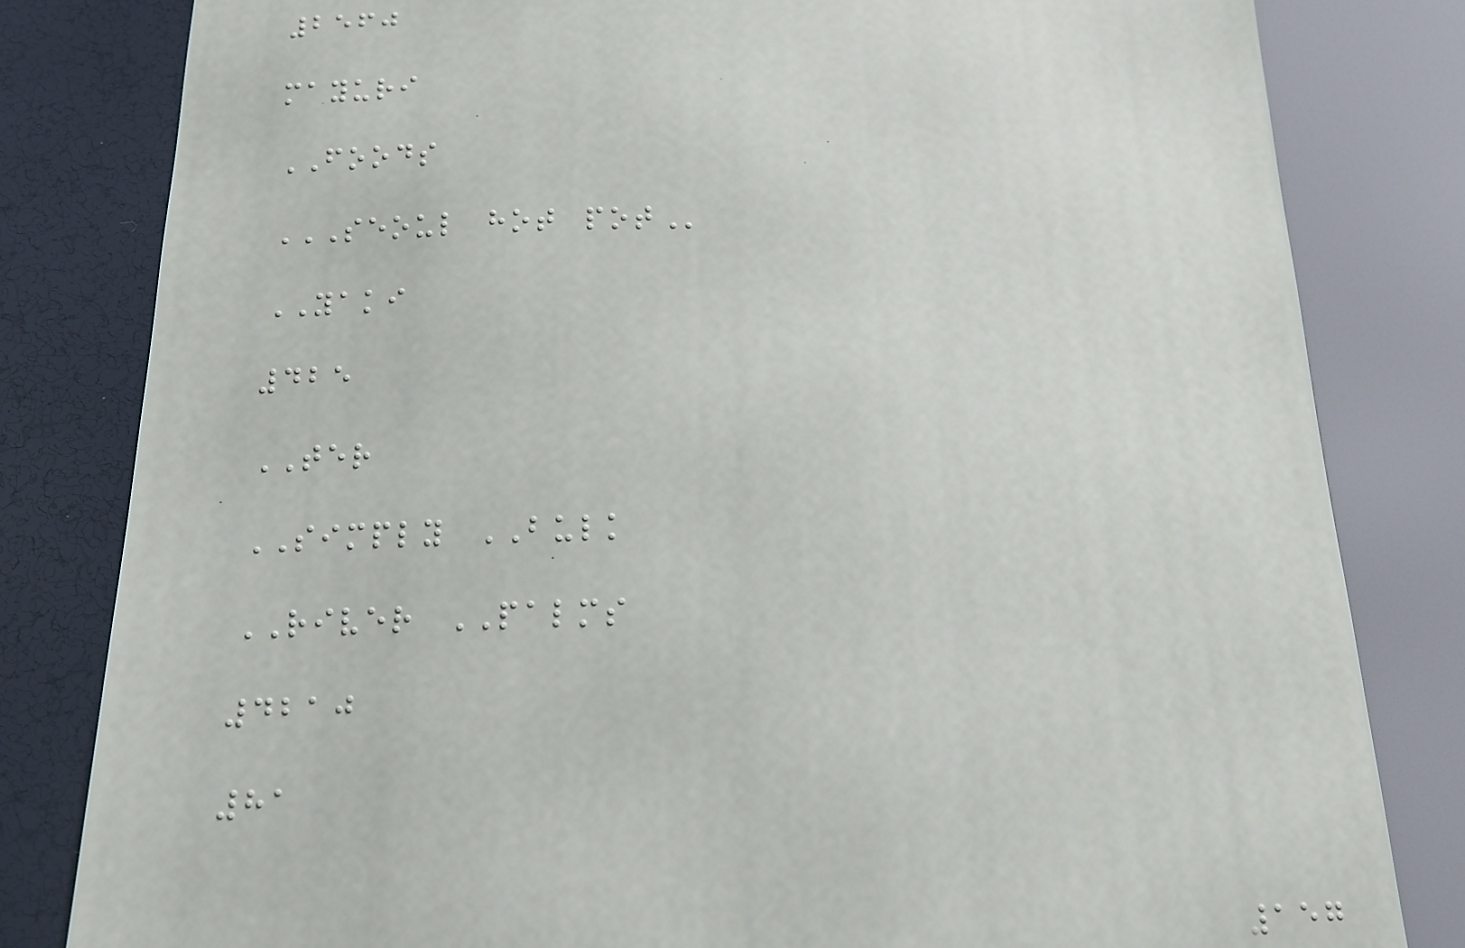2560
mayuri
FOODS
SEOUL HOT POT
YAKI
425
TER
SIMPLY BULK
RIVER PALMS
4210
81
157
